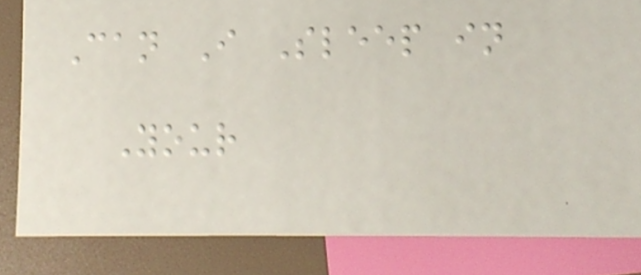Can I Sleep in
Your
